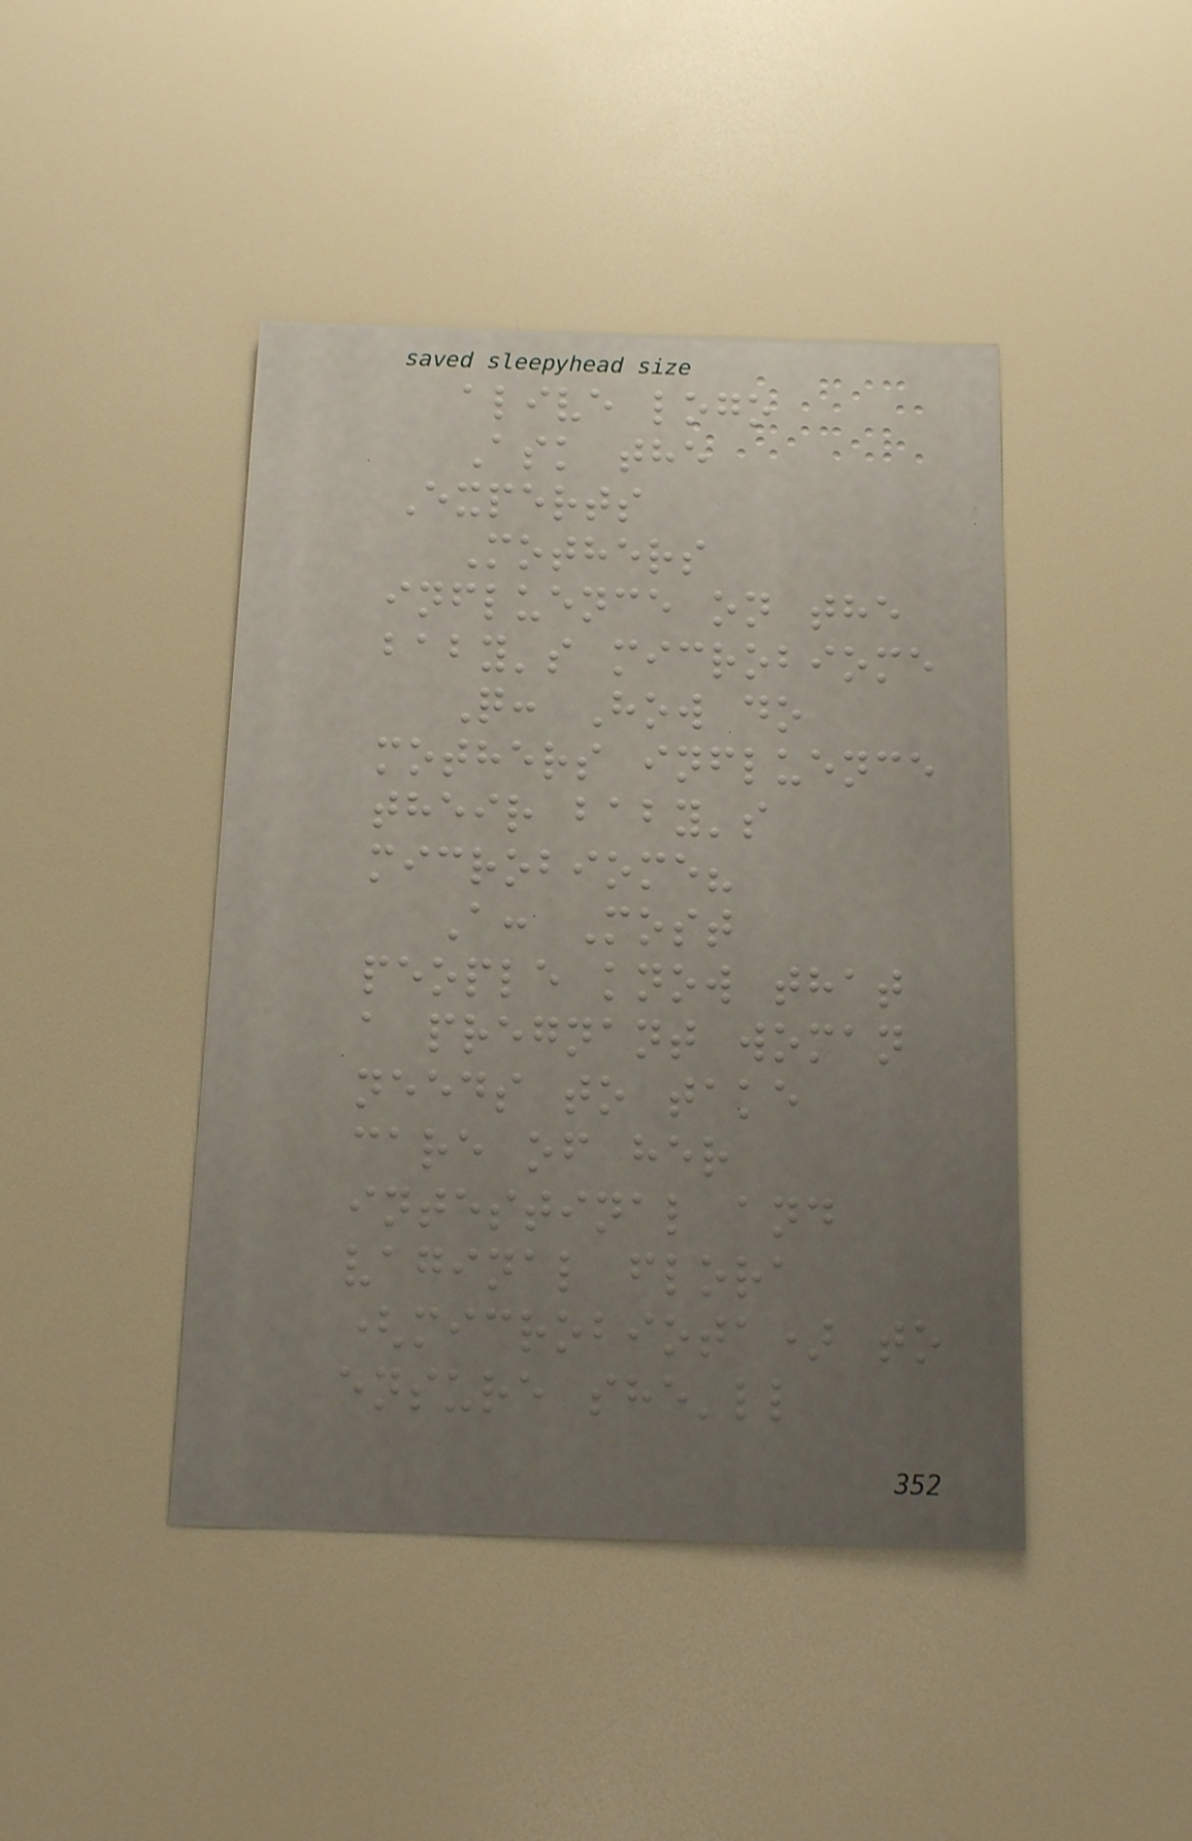alive logo
Ask the
Experts
Mothers
influence on the
baby's microbiome
Q: How do
mothers influence
their baby's
microbiome?
A: Most
people know that
a pregnant woman
needs to take
care of her
intestinal and
vaginal flora
(microbiota) to
ensure she'll
